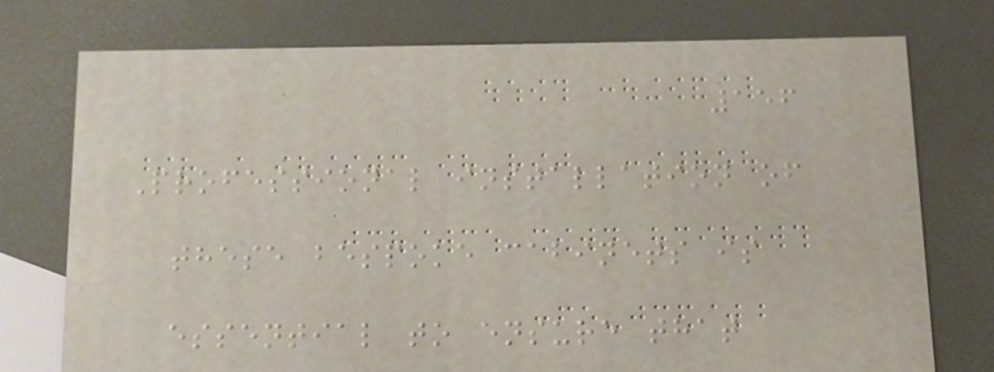156
Professional installation of
these bespoke cabinets is
essential to ensure that
